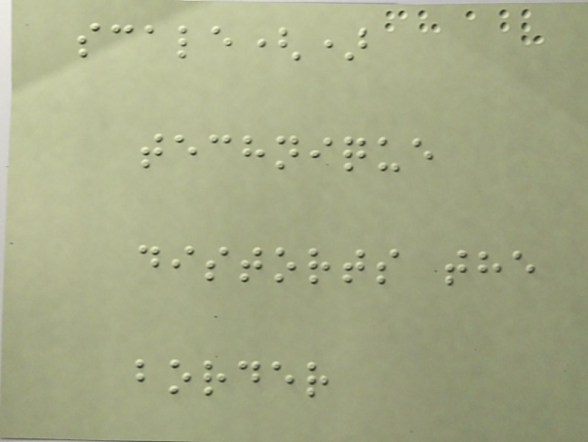scale()
technique
distorts the
border
